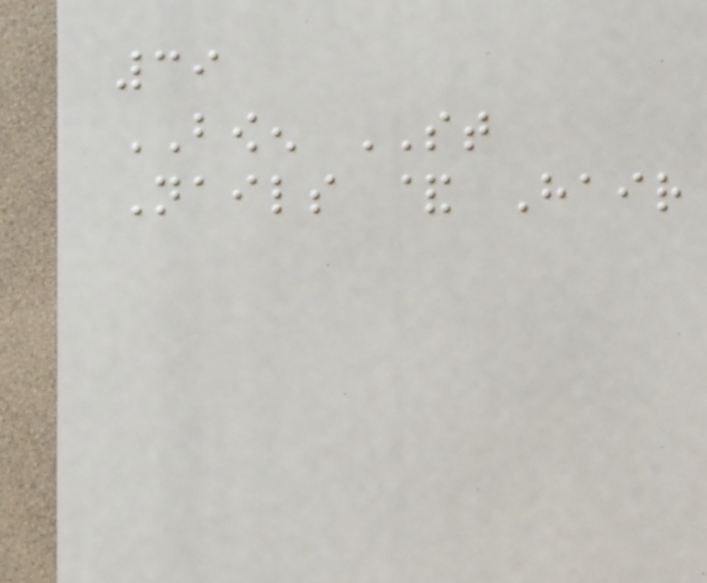39
BOWEN ST
Nails & Hair
